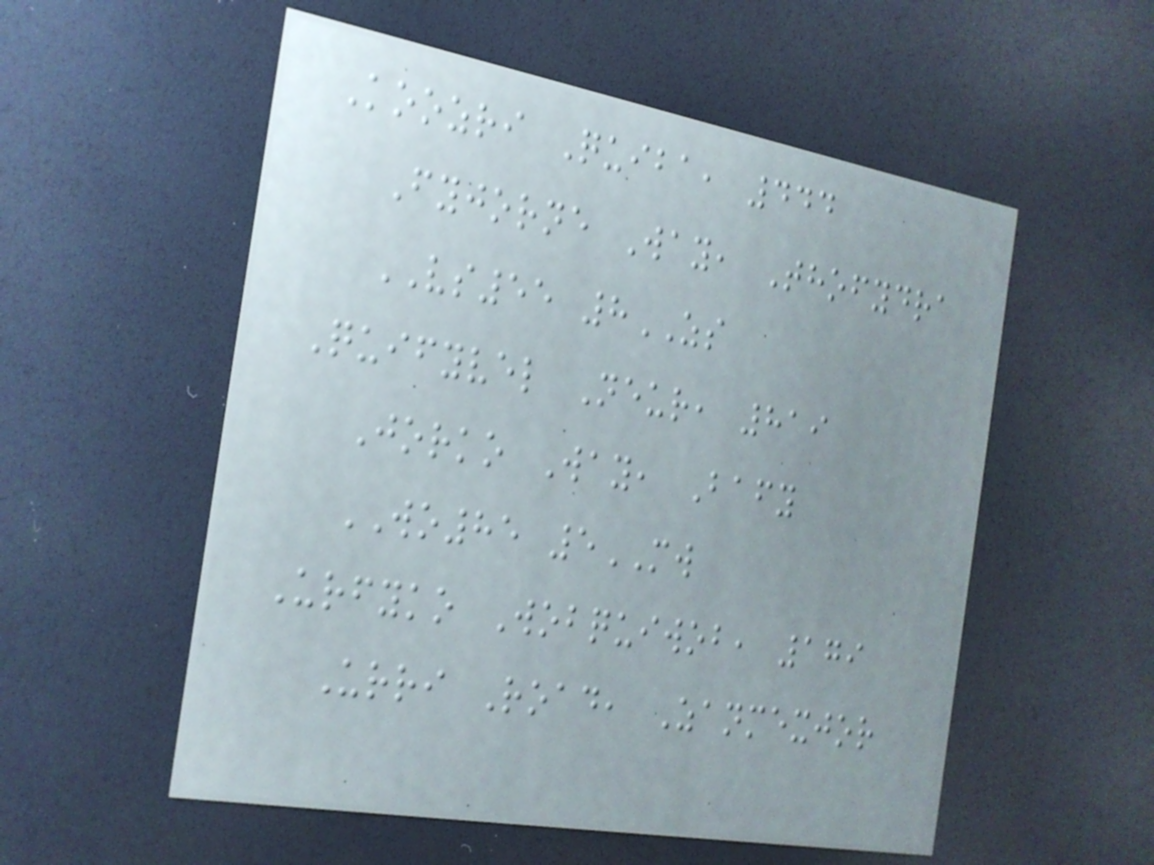Koozri Quiba, 444
Fyjorne Way, Thofydra
VS55 8ZS
Quifyvel Neur, 819
Jorko Way, Bafy
WO85 5MW
Urfyko Wobquiwob, 179
Urri Road, Zanmexjor
